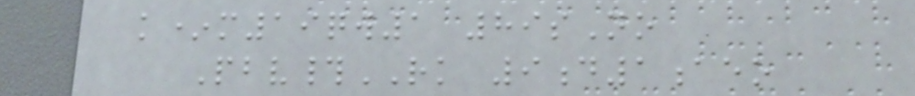k*m19qw1 89sNo
Pbv#RK 9d1aeo
